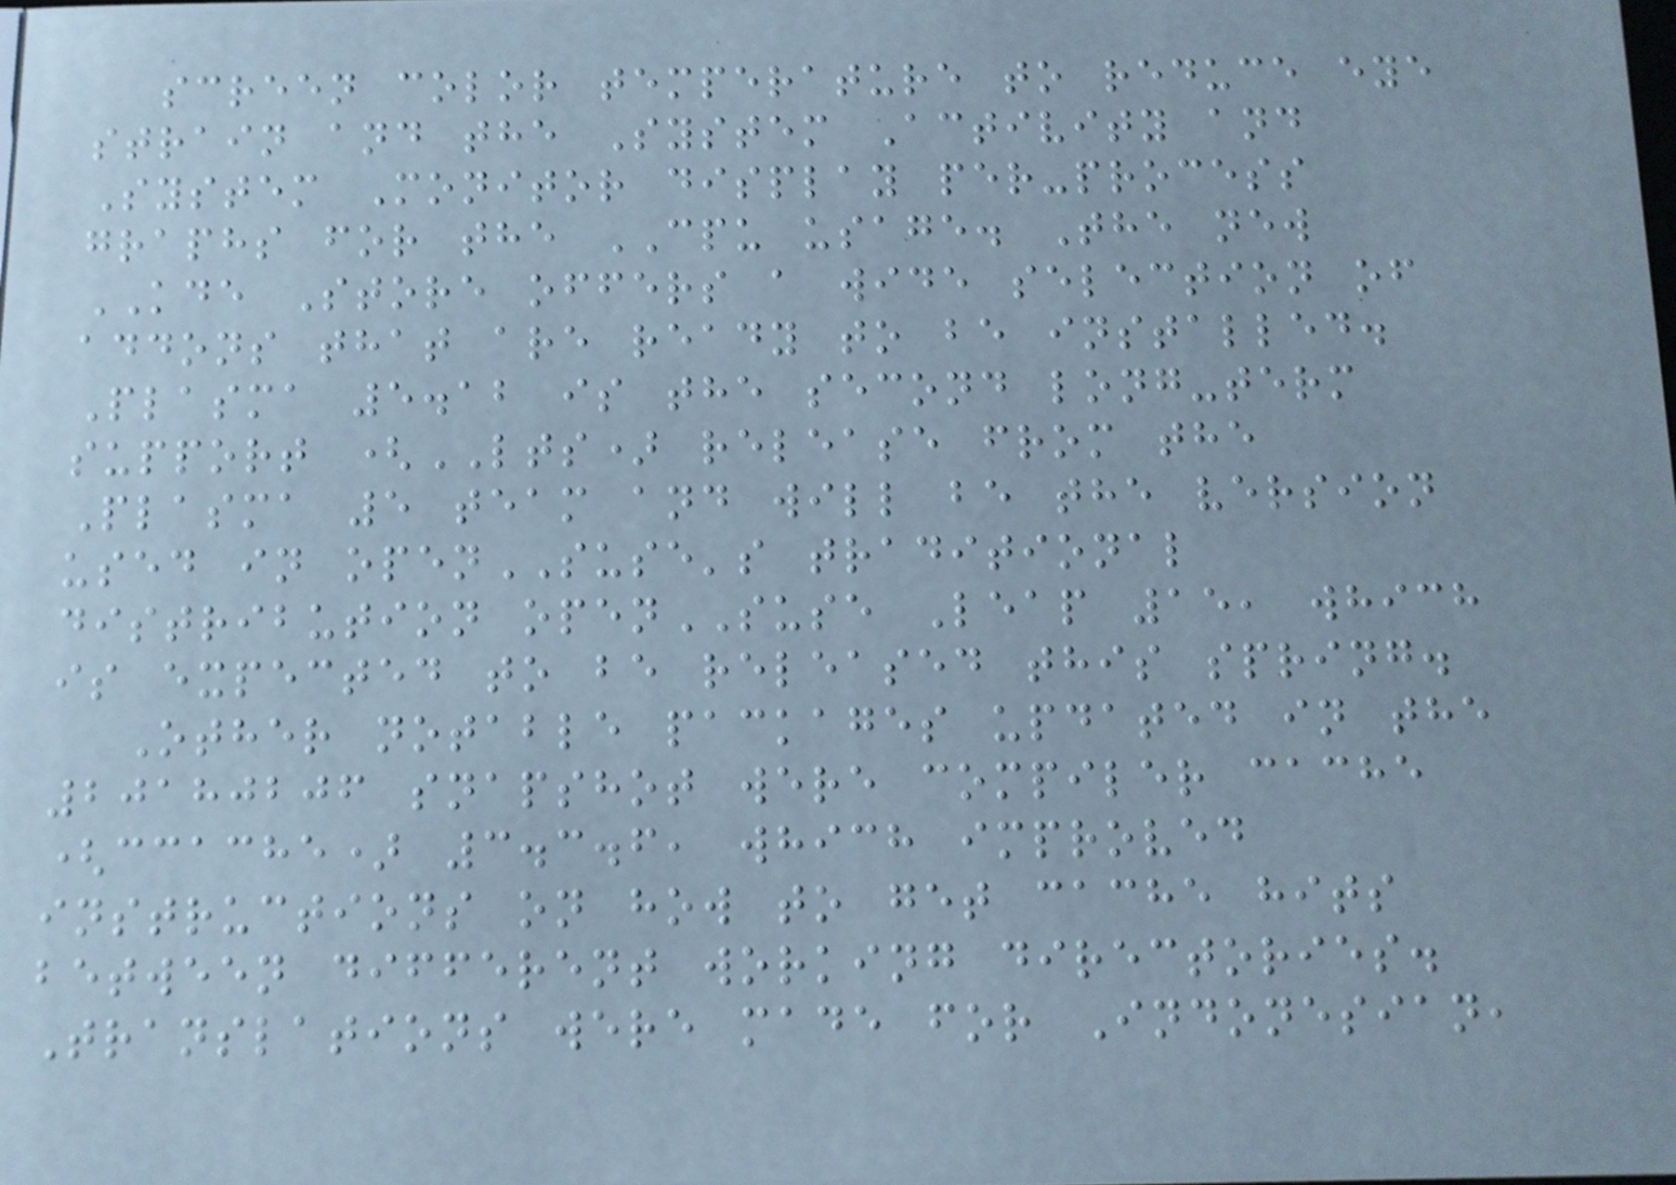screen color temperature to reduce eye
strain and the System Activity and
System Monitor display per-process
graphs for the CPU usage. The new
KDE Store offers a wide selection of
addons that are ready to be installed.
Plasma 5.12 is the second long-term
support (LTS) release from the
Plasma 5 team and will be the version
used in openSUSE's traditional
distribution openSUSE Leap 15, which
is expected to be released this spring.
Other notable packages updated in the
20180206 snapshot were compiler cache
(ccache) 3.3.6, which improved
instructions on how to get cache hits
between different working directories.
Translations were made for Indonesian,
